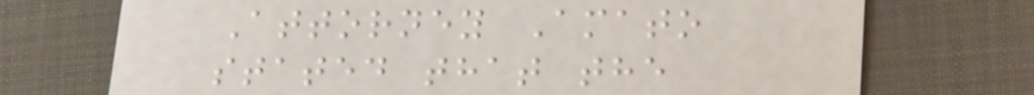Attorney Amato
stated that the
